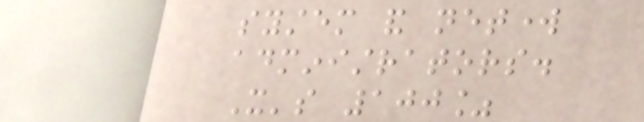system and network
administrators.
It's 100%
